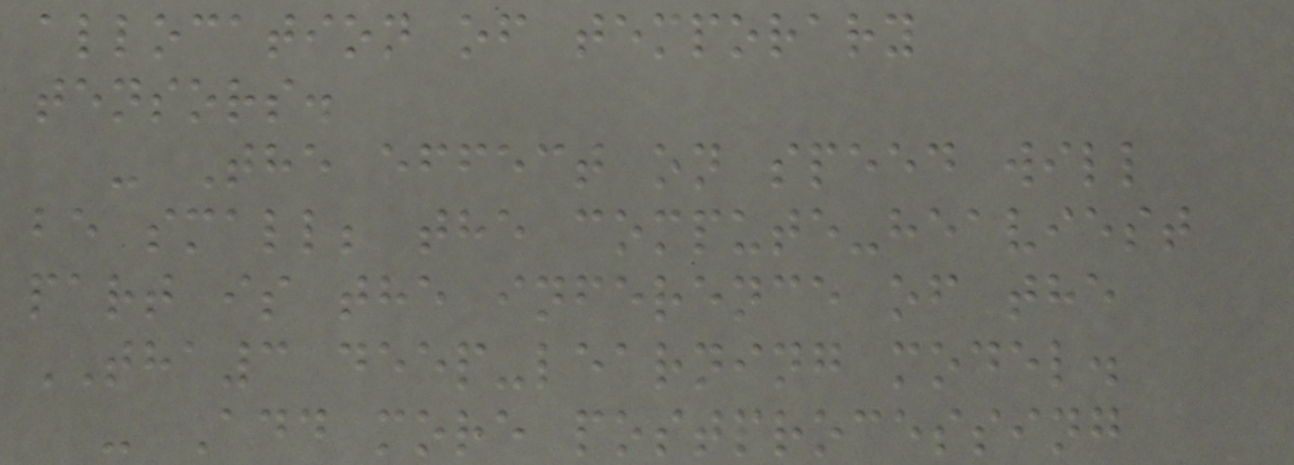allocation of temporary
tensors.
- The effect on speed will
be small; the compute-heaviest
part is the inference of the
THA3 deep-learning model.
- Add more postprocessing
